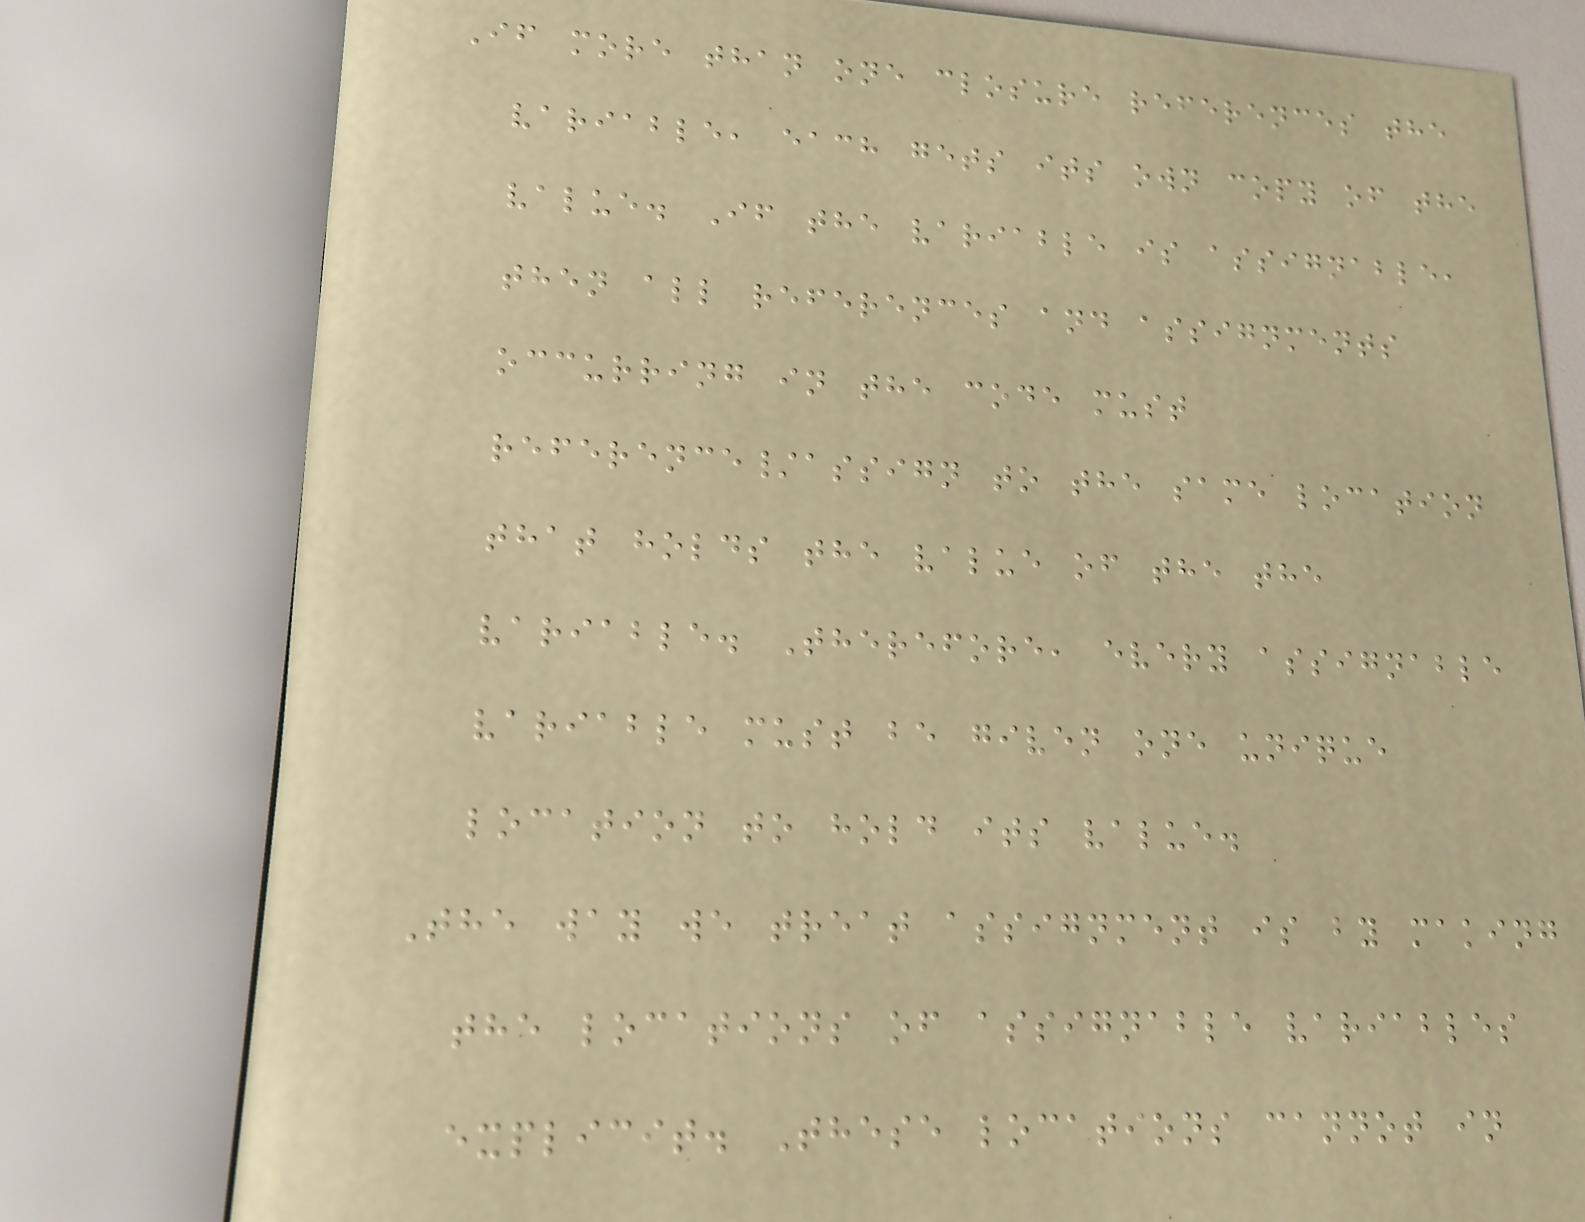If more than one closure references the
variable, each gets its own copy of the
value. If the variable is assignable,
then all references and assignments
occurring in the code must
reference/assign to the same location
that holds the value of the the
variable. Therefore, every assignable
variable must be given one unique
location to hold its value.
The way we treat assignment is by making
the locations of assignable variables
explicit. These locations cannot in
